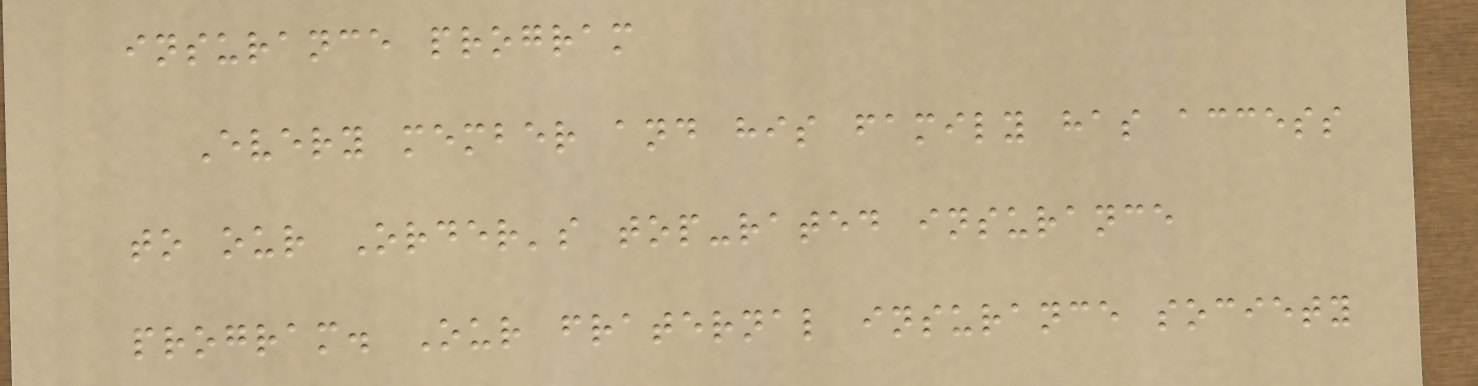insurance program
Every member and his family has access
to our Order's top-rated insurance
program. Our fraternal insurance society
